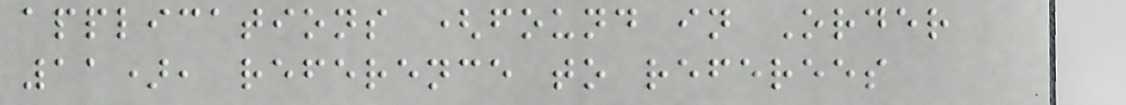applications (found in Order
11), reference to referees
